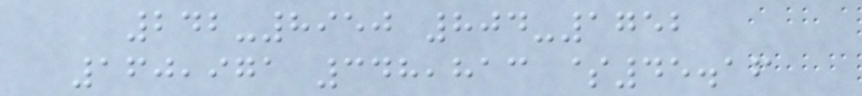242-8950 804-1752
160,971 348,813 $45.16
